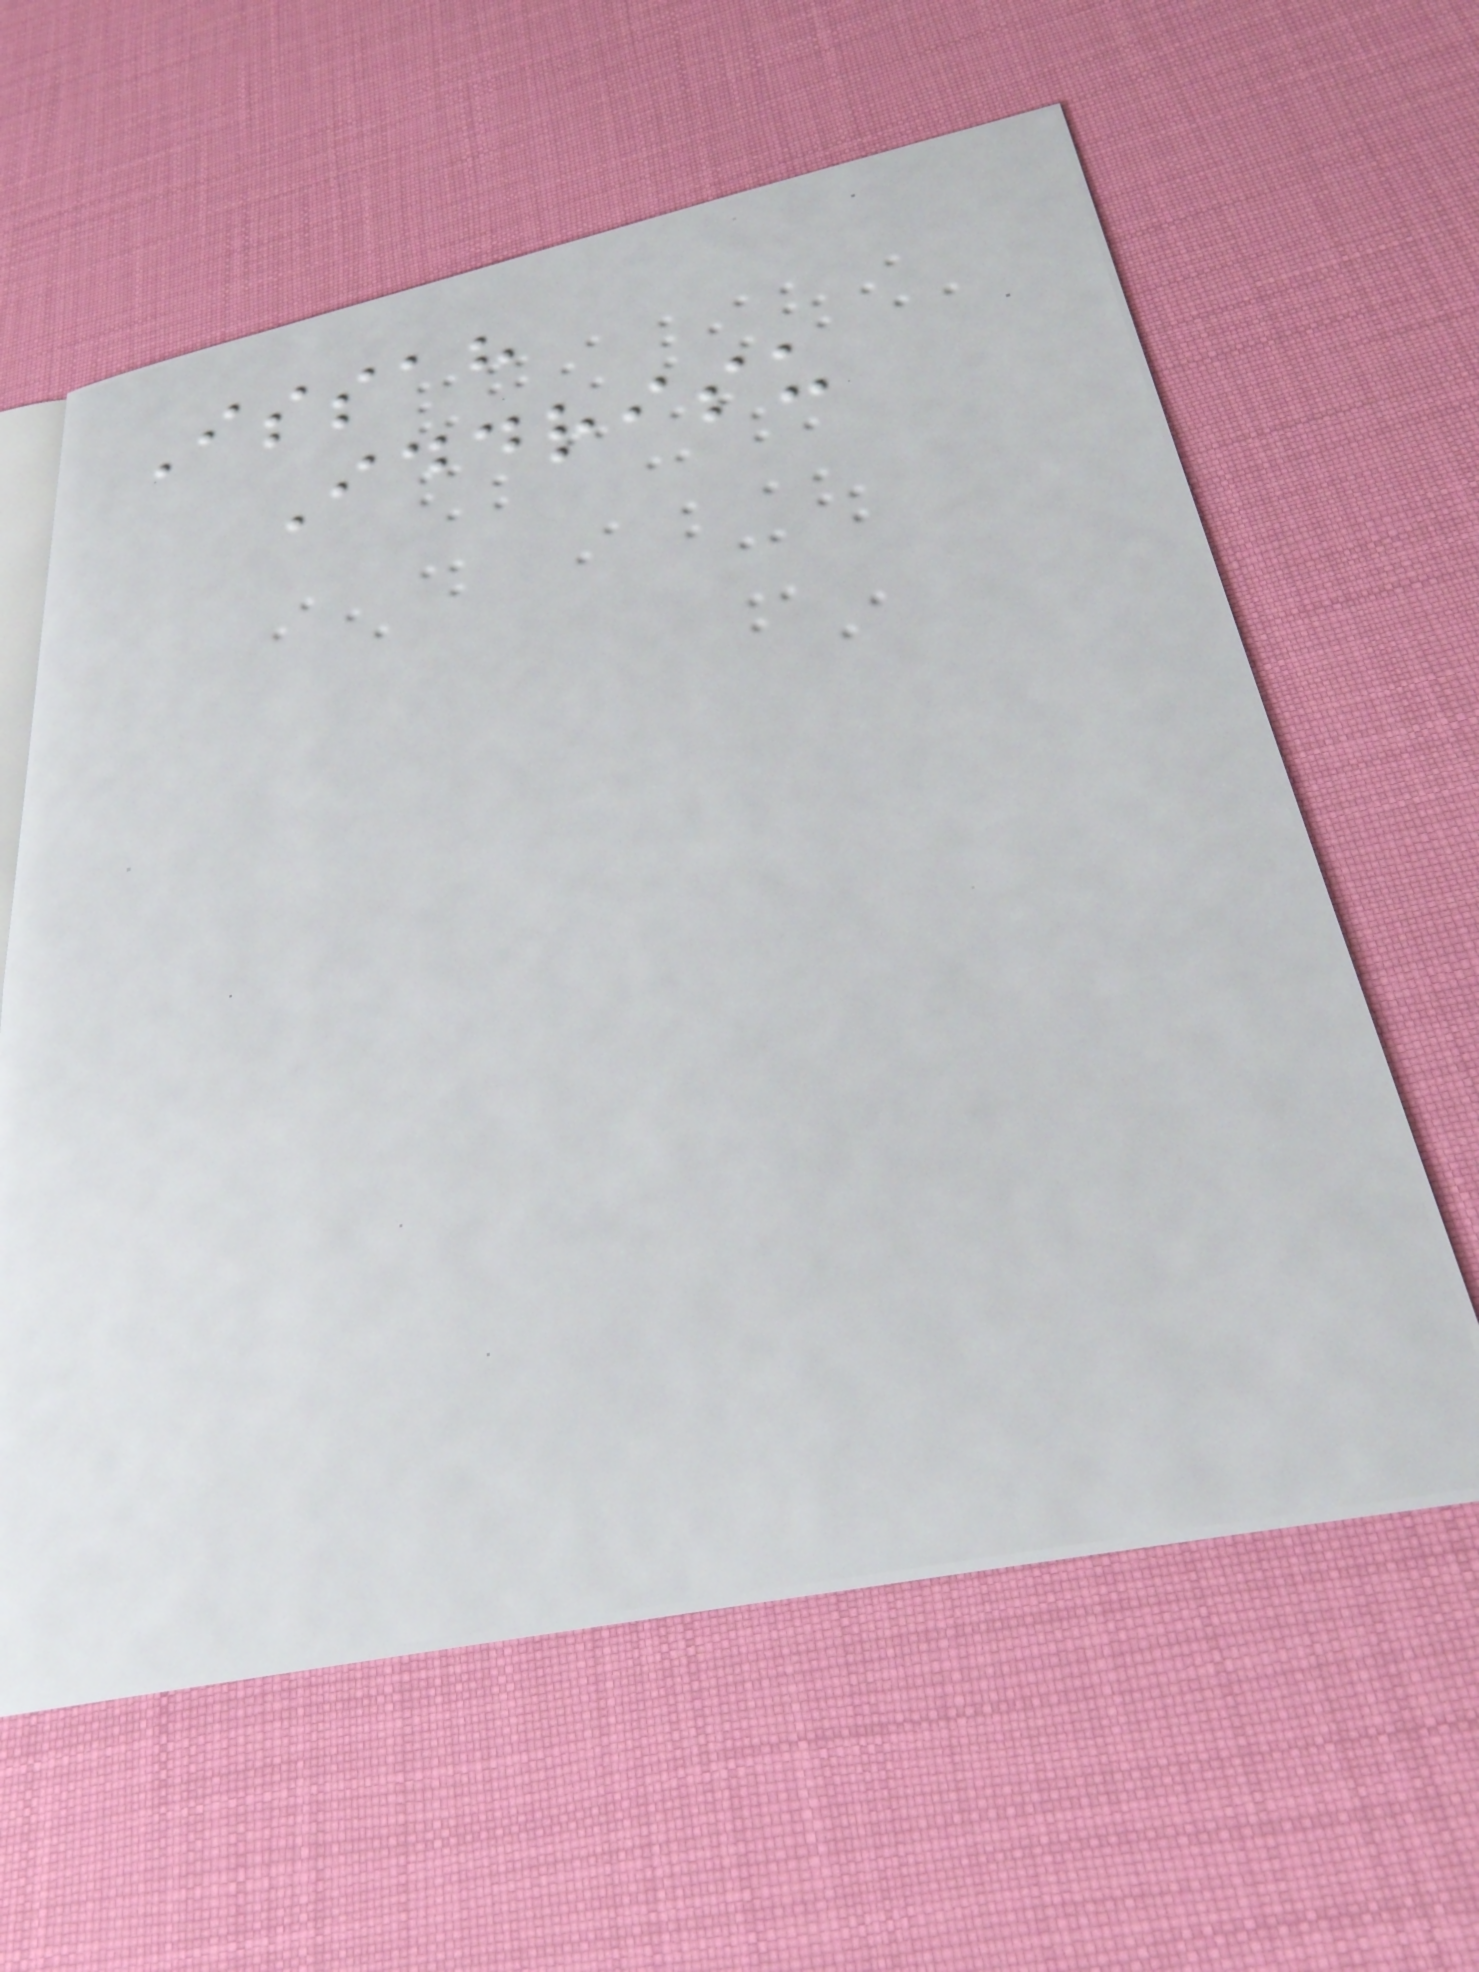Issah
Iddrisu
